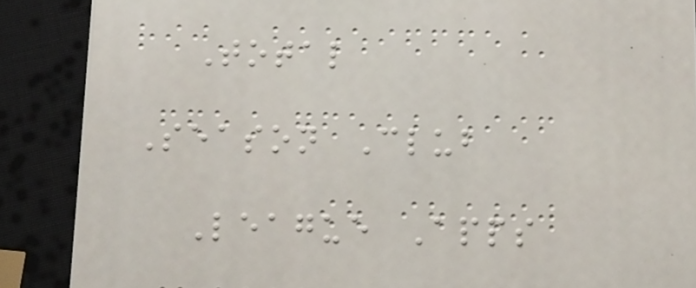Total
Season Club
League Apps
